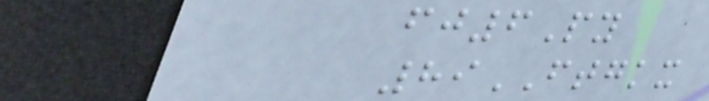fj6Py
89FTGKX
